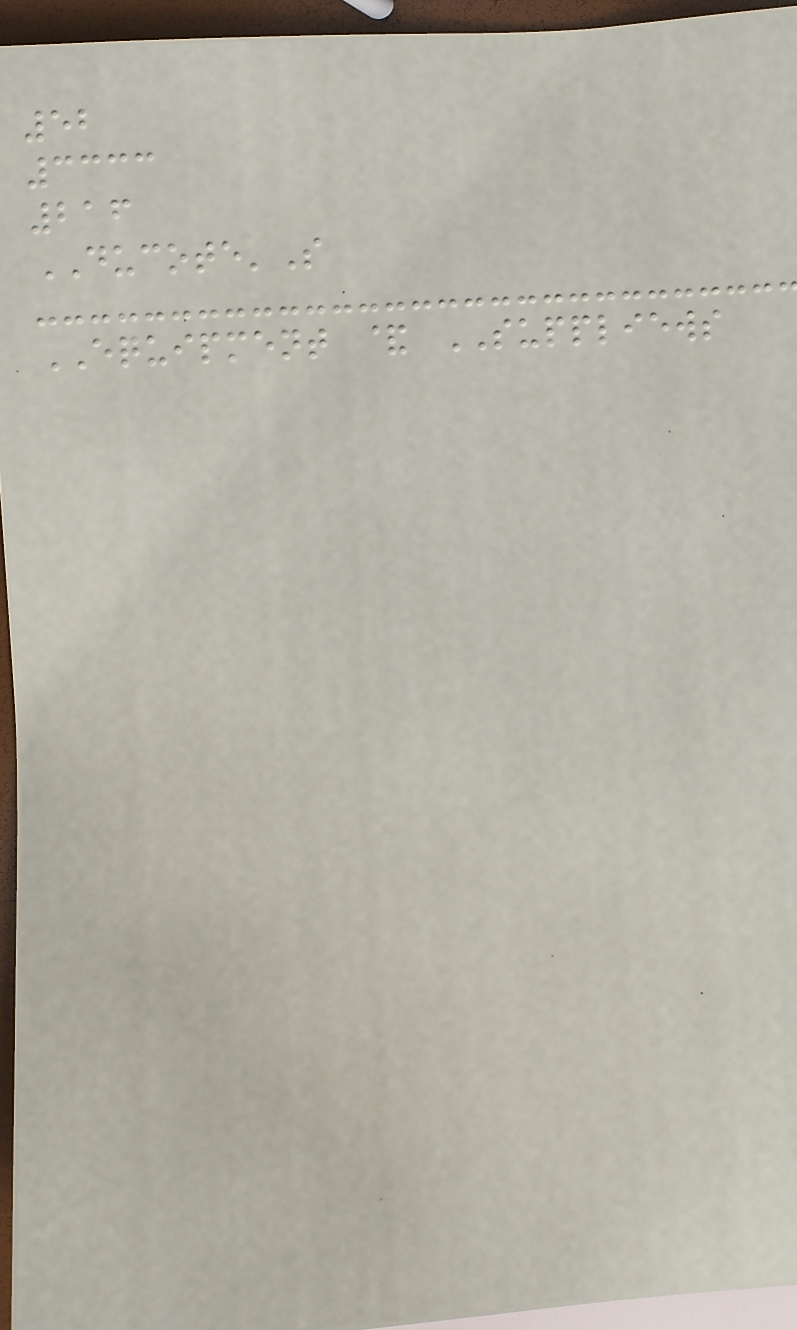52
3333
216
DUCOTE'S
EQUIPMENT & SUPPLIEWS
